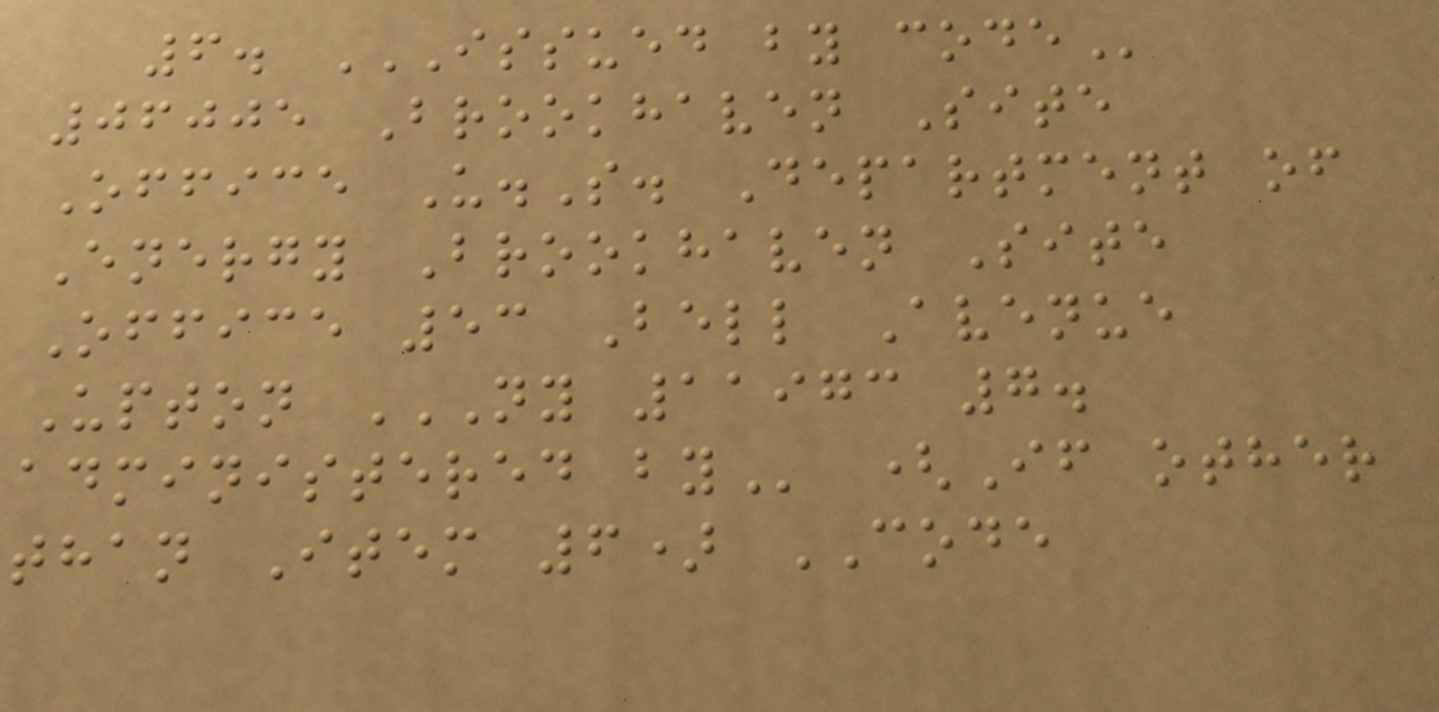6. ISSUED BY CODE
06005 Brookhaven Site
Office U.S. Department of
Energy Brookhaven Site
Office 53 Bell Avenue
Upton NY 11973 7.
ADMINISTERED BY (If other
than Item 6) CODE
